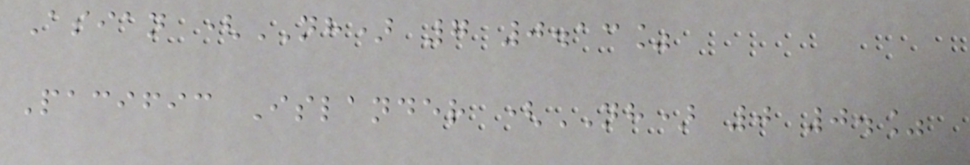Asian (NH) 7 0.13%
Pacific Islander (NH) 0 0.%
